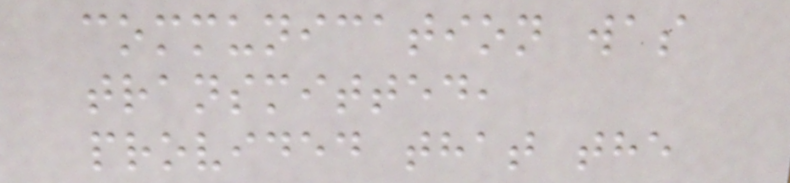communication was
transmitted,
provided that the
